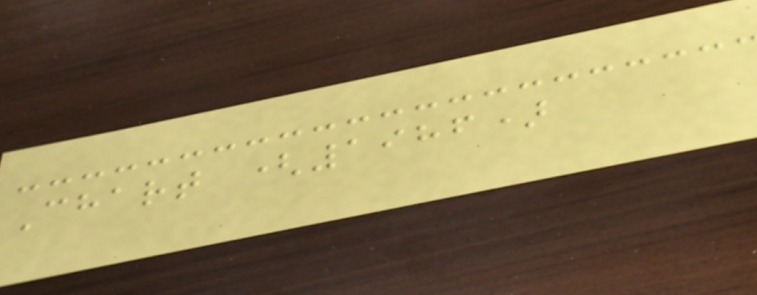Chart (1986)
